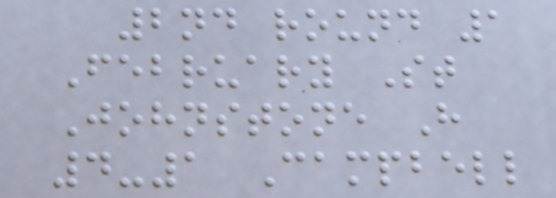2nd round 1
February St
Johnstone H
4-1 Campbell
